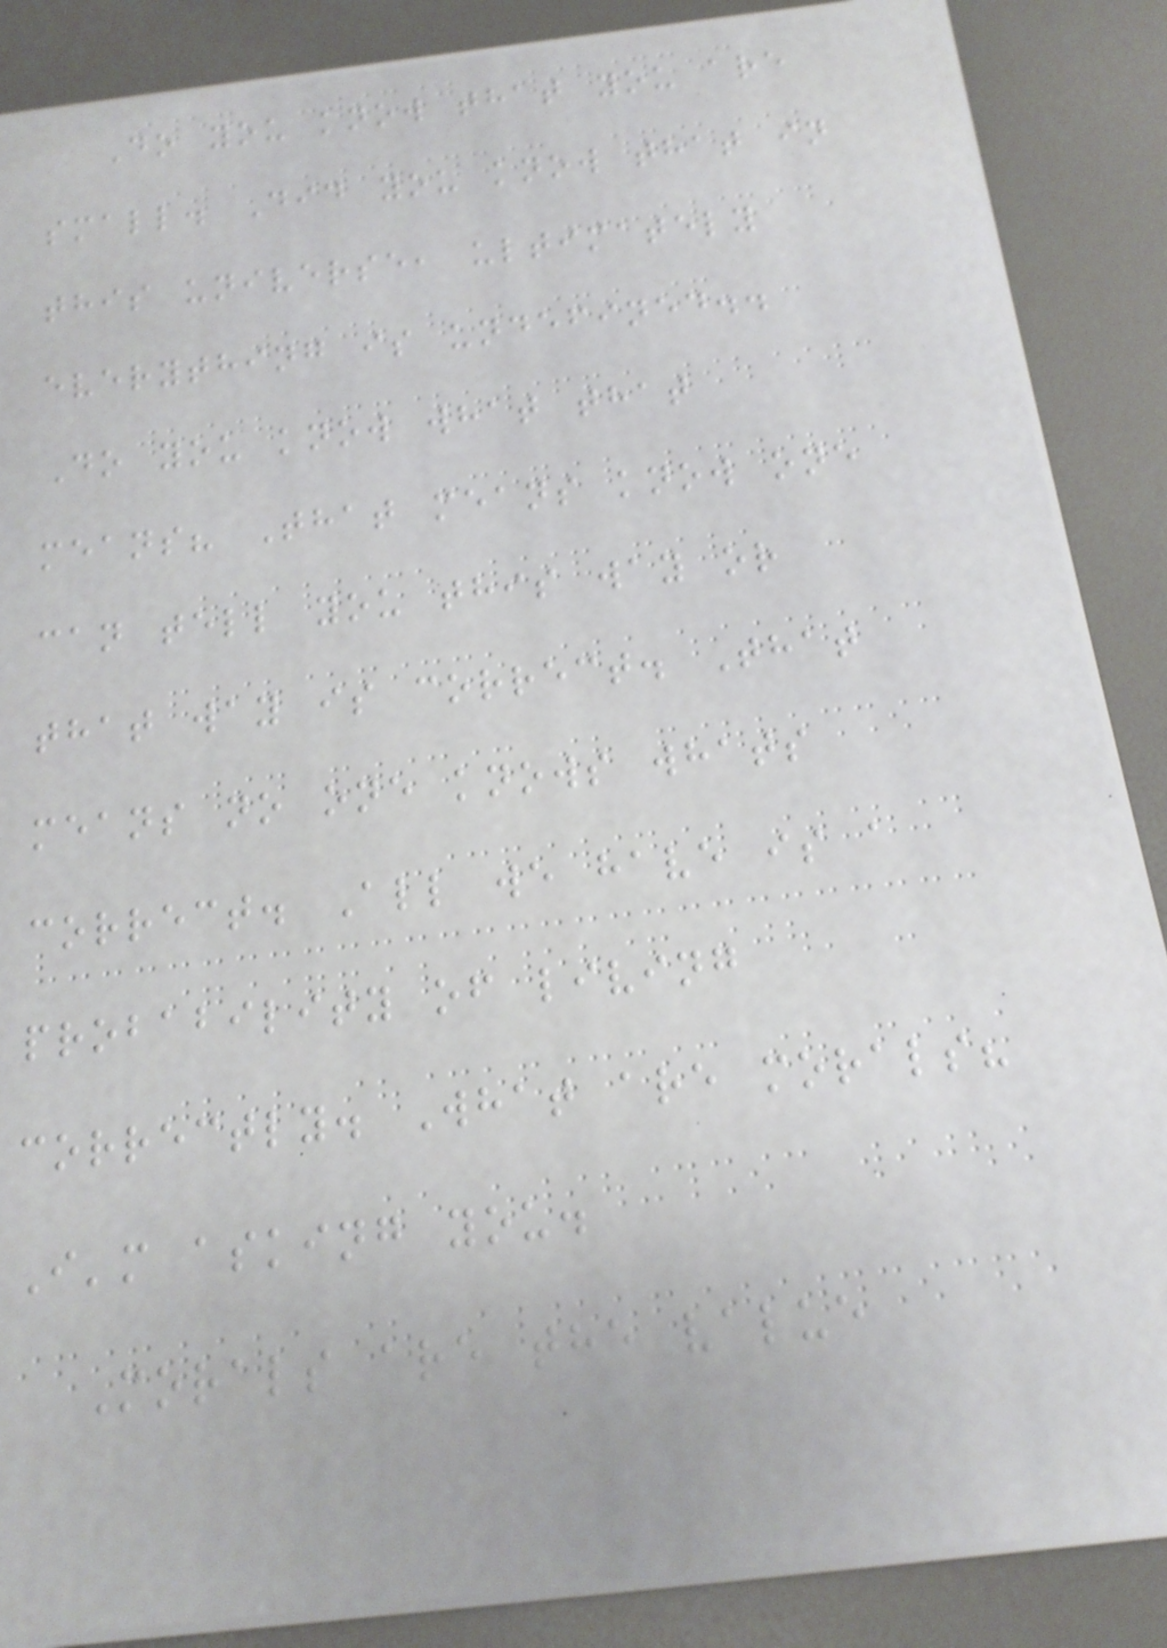Do you know that you are
small. Did you know that in
this universe, ultimately
everything is undefined..
Do you know what that
means? That means know one
can tell you this way or
that way is correct. That
means no one knows whats
correct. All we have is a
probability of living
correctly. What are morals?
I'm asking you.
Morals are the value
